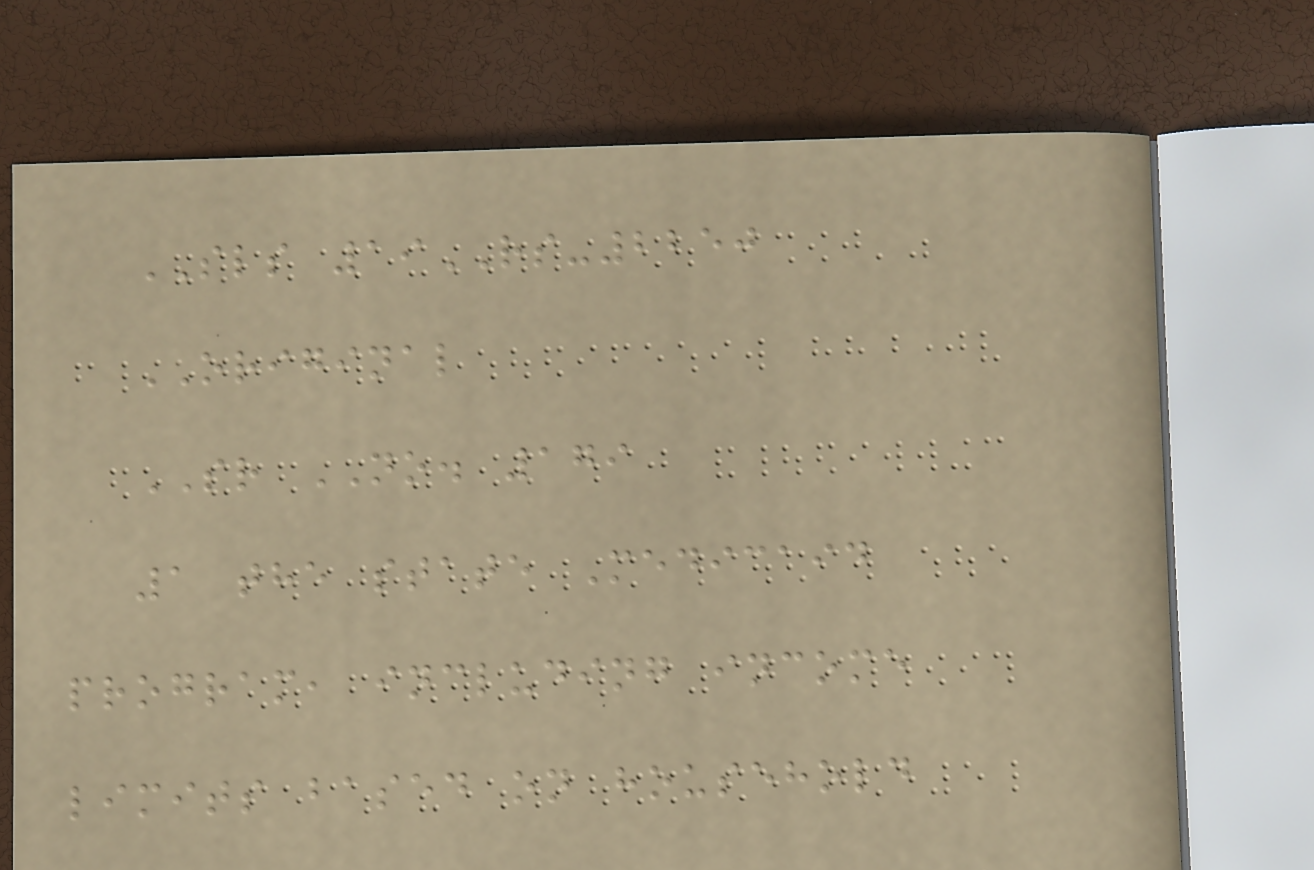SLS 19RS-2250
ORIGINAL
SR NO. 179
1 the state Medicaid
program, including income
limits based on household
